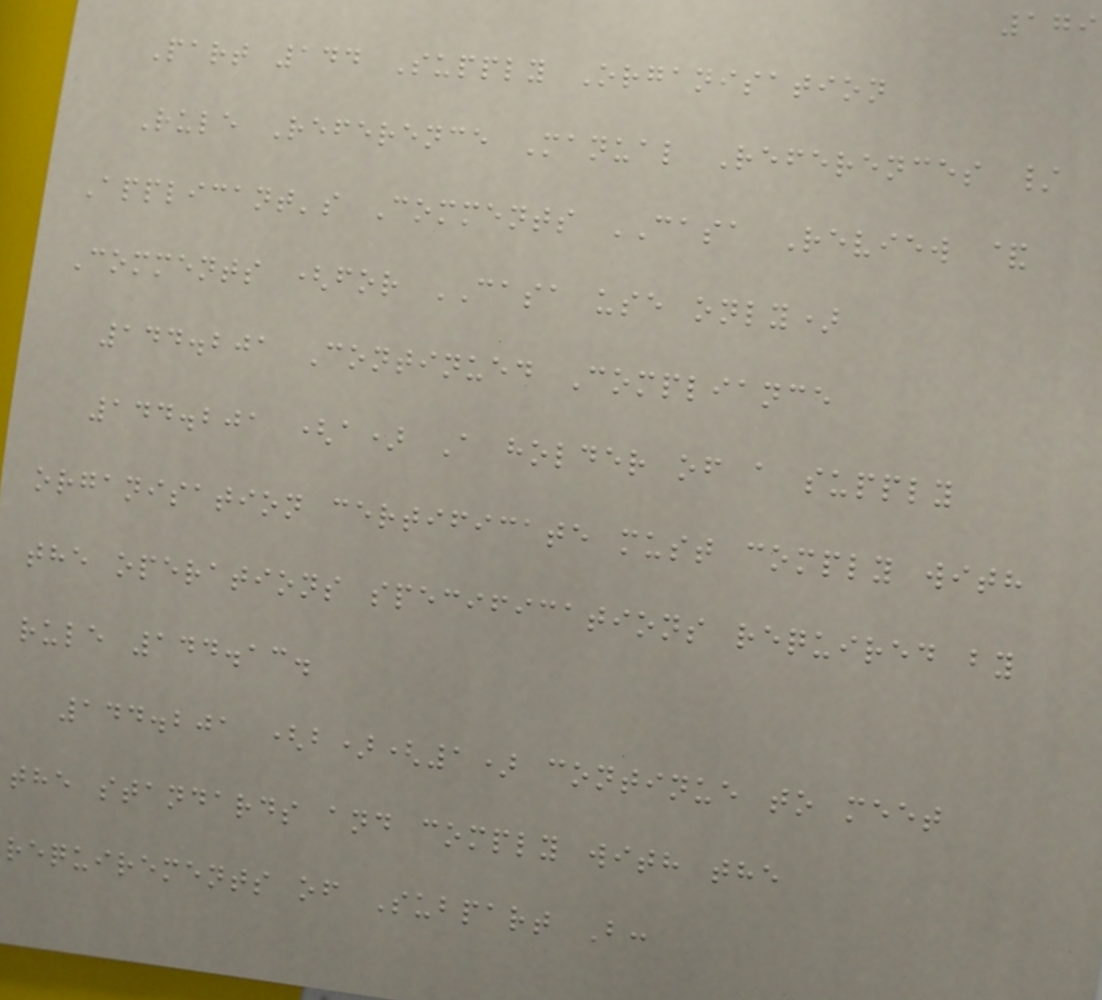179
Part 144 Supply Organisation
Rule Reference Manual References /
Applicant's Comments CASA Review &
Comments (for CASA use only)
144.201 Continued Compliance
144.201 (a) A holder of a supply
organisation certificate must comply with
the operations specifications required by
rule 144.13.
144.201 (b)(1) continue to meet
the standards and comply with the
requirements of Subpart B:
